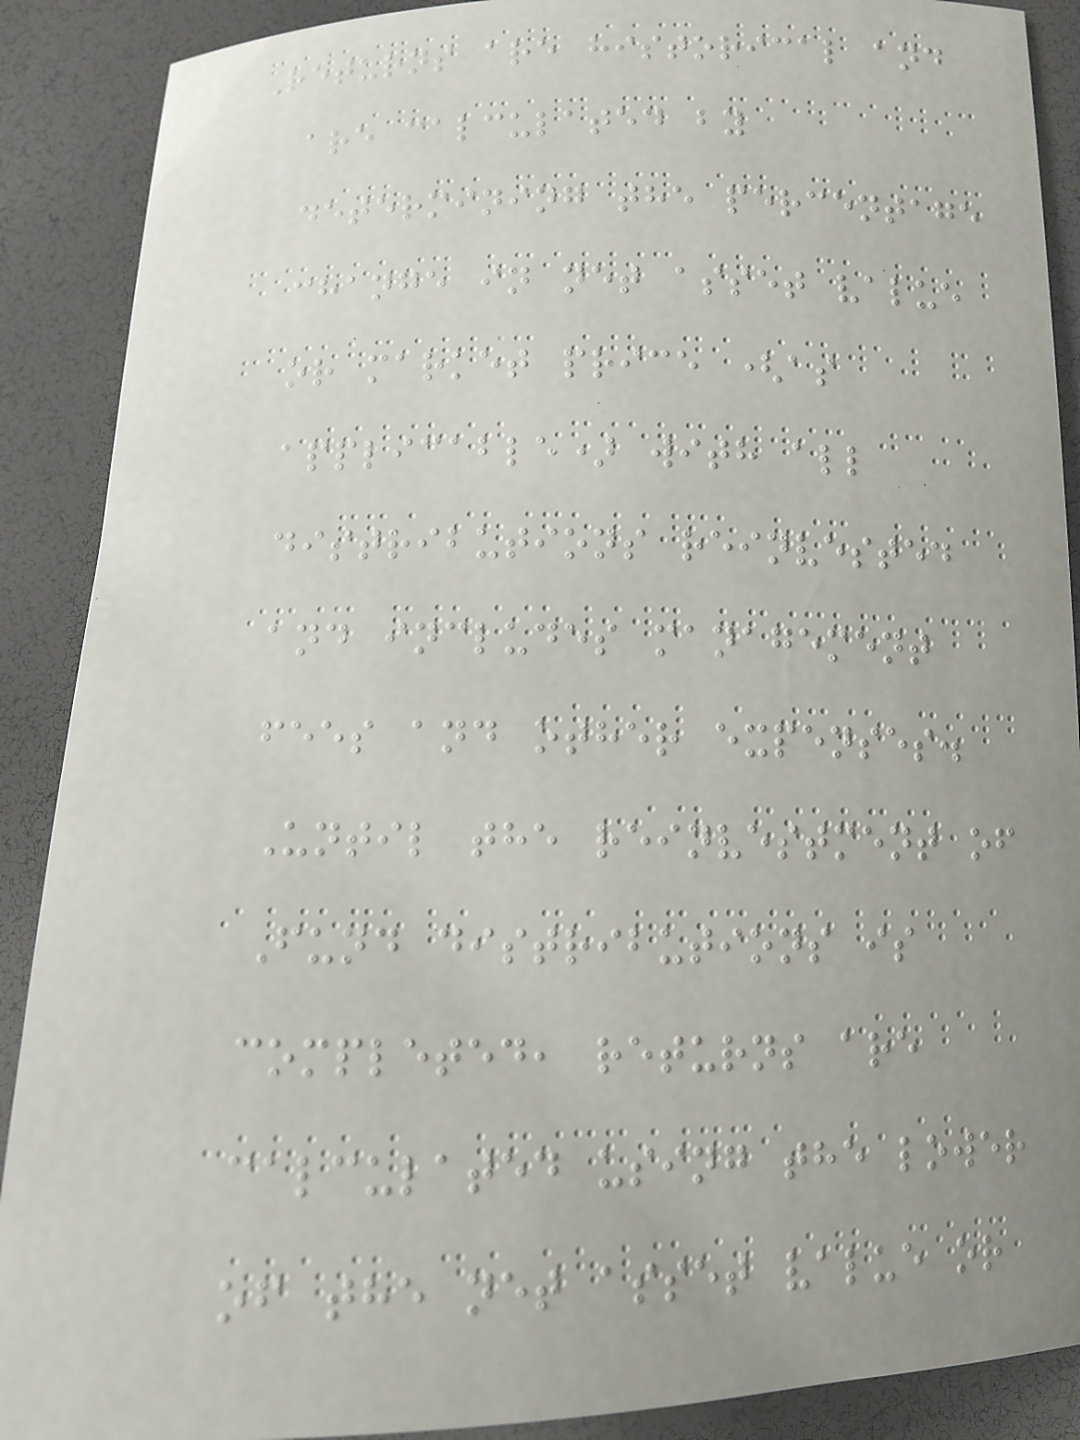Returns are historical and
are calculated by
determining the percentage
change in net asset value
or market price (as
applicable) with all
distributions reinvested
and includes management
fees and other expenses.
Until the reinvestment of
Fund distributions is
completed, returns are
calculated using the lower
of the net asset value or
